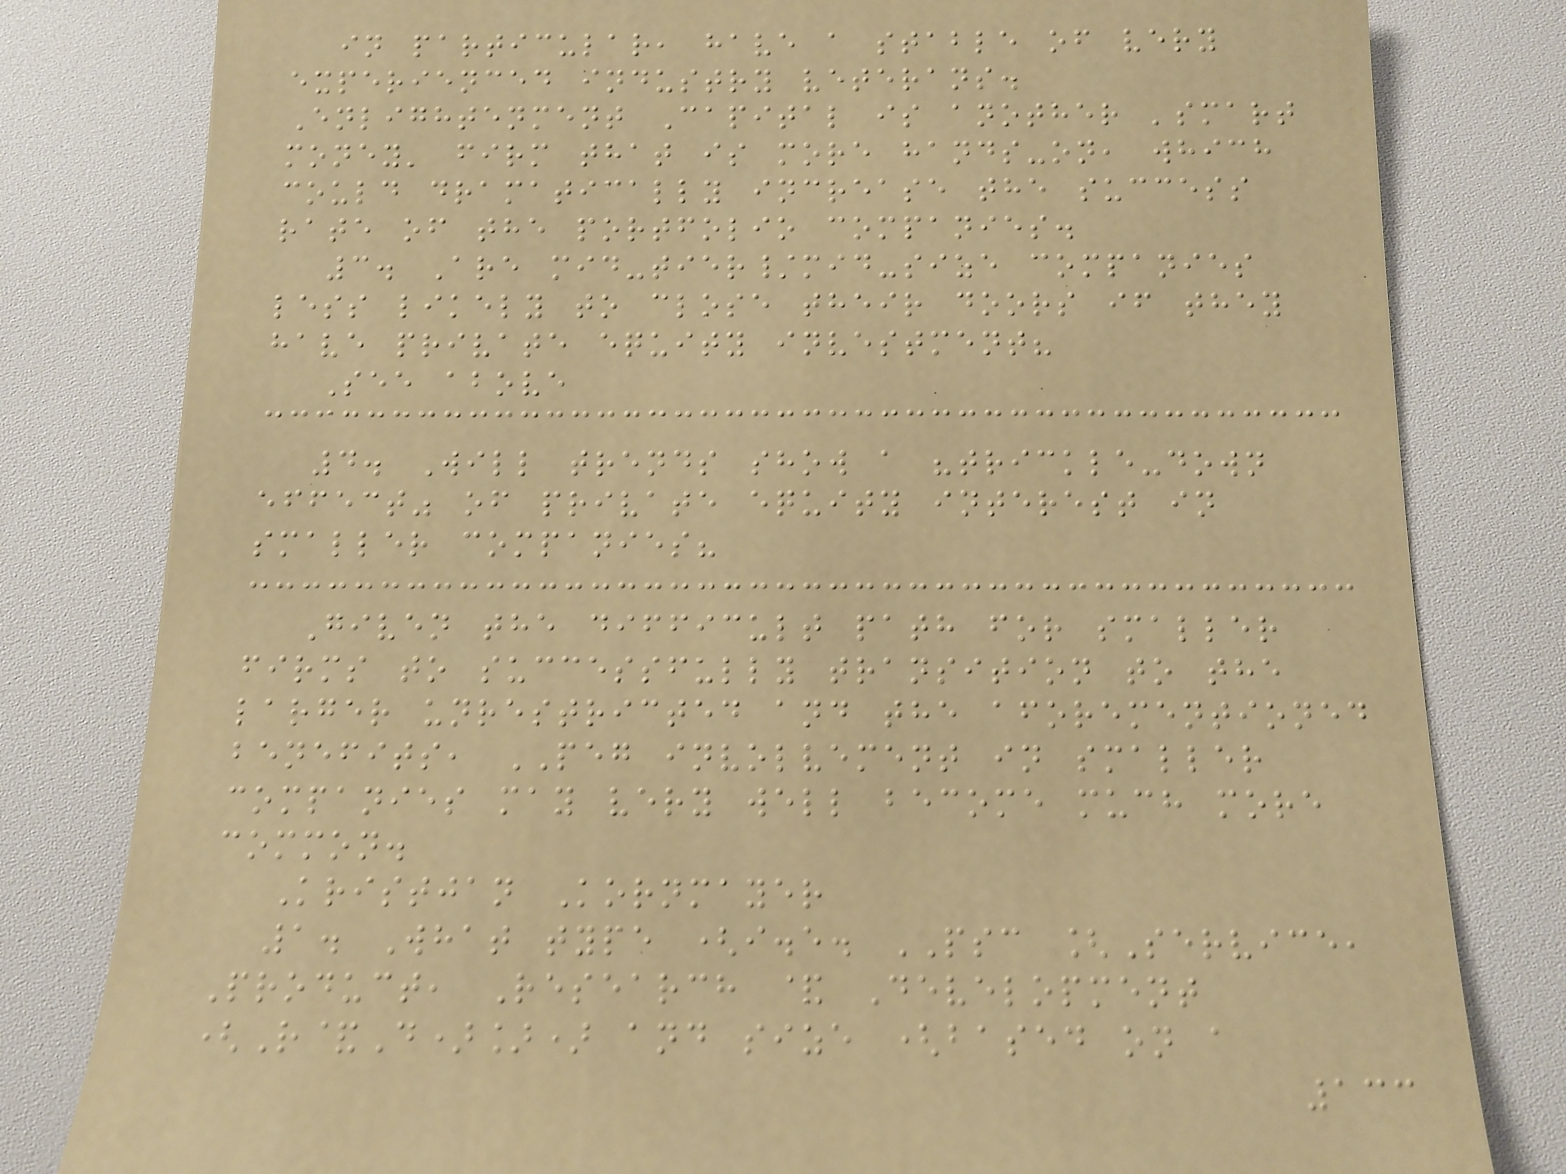in particular, have a stable of very
experienced industry veterans.
Enlightenment Capital is another 'smart
money' firm that is more hands-on, which
could dramatically increase the success
rate of the portfolio companies.
3. Are mid-tier/mid-size companies
less likely to close their doors if they
have private equity investment?
See above
4. Will trends show a "trickle-down
effect" of private equity interest in
smaller companies?
Given the difficult path for smaller
firms to successfully transition to the
larger unrestricted and the aforementioned
benefits, PEG involvement in smaller
companies may very well become much more
common.
Kristjan Kornmayer
1. What type (i.e. PSC [Service,
Product, Research & Development
(R&D)]) and size (based on a
133
